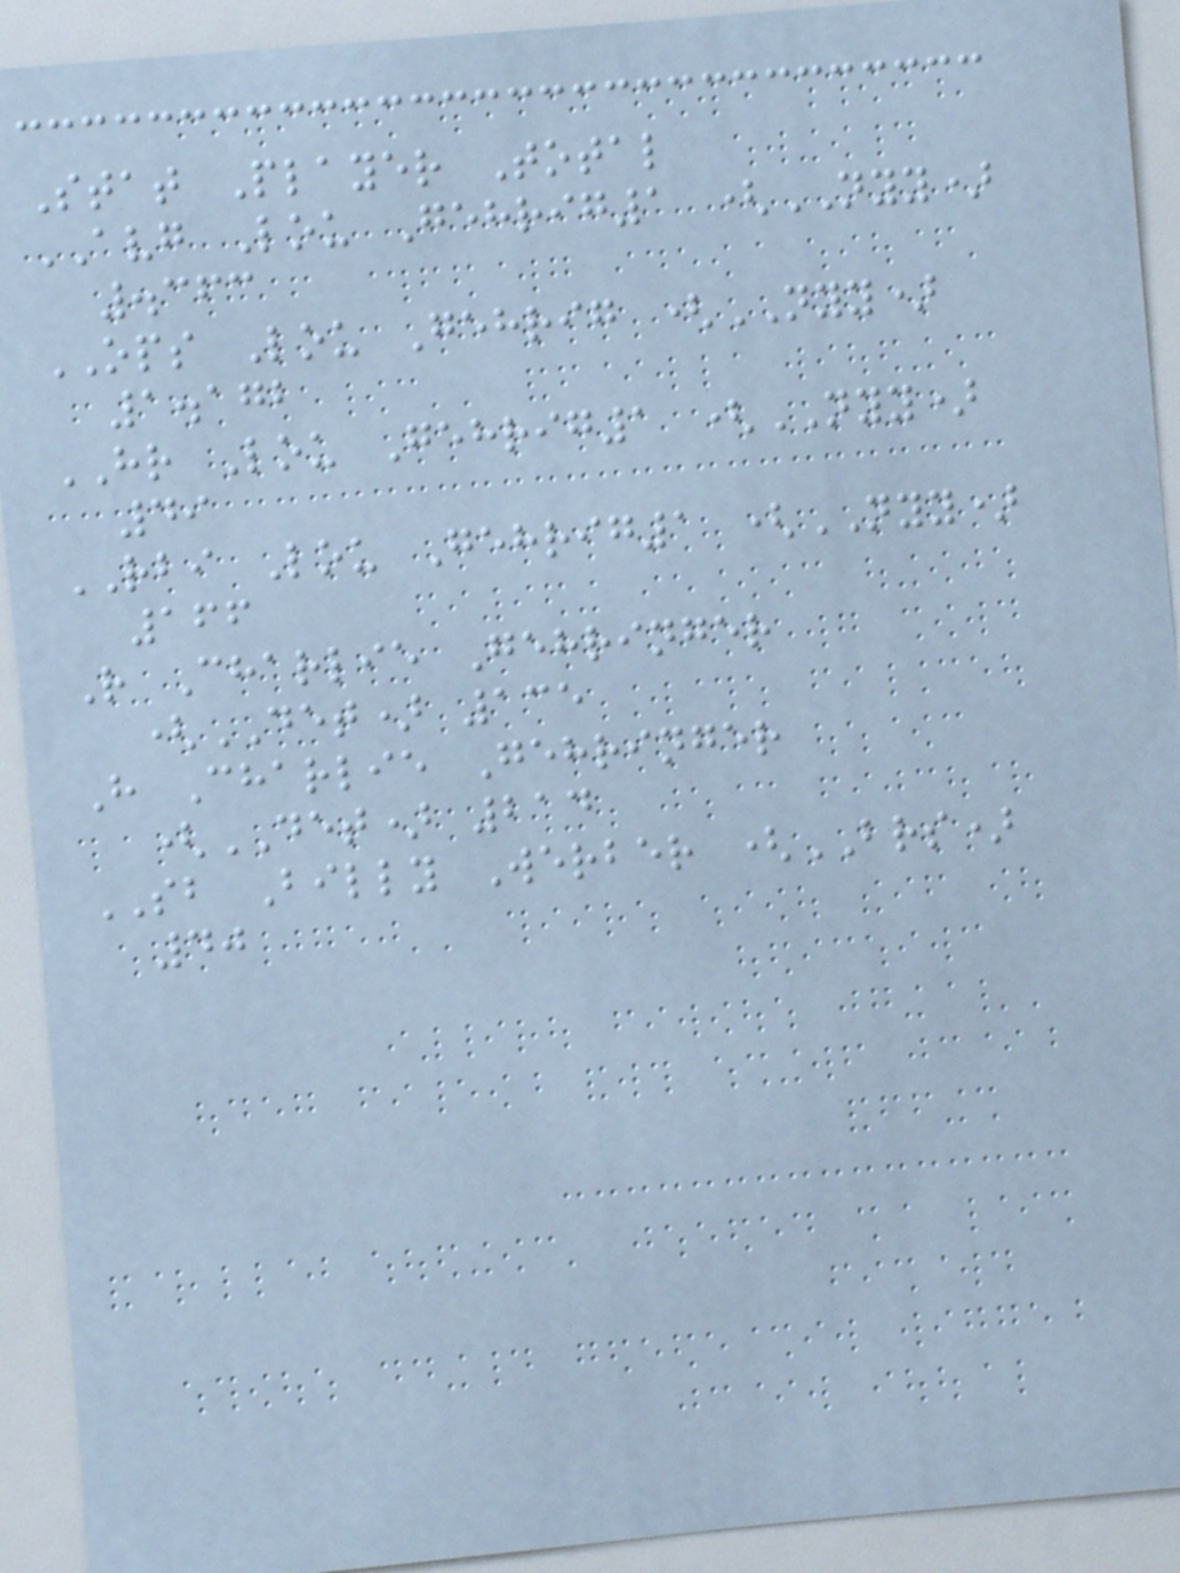Stat Player Total
AVG Lou Gehrig1 (NYY)
.363
OPS Lou Gehrig (NYY)
1.172
HR Lou Gehrig1 (NYY)
49
RBI Lou Gehrig1 (NYY)
166
R Charlie Gehringer
(DET) 135
H Charlie Gehringer
(DET) 214
SB Billy Werber (BRS)
40
